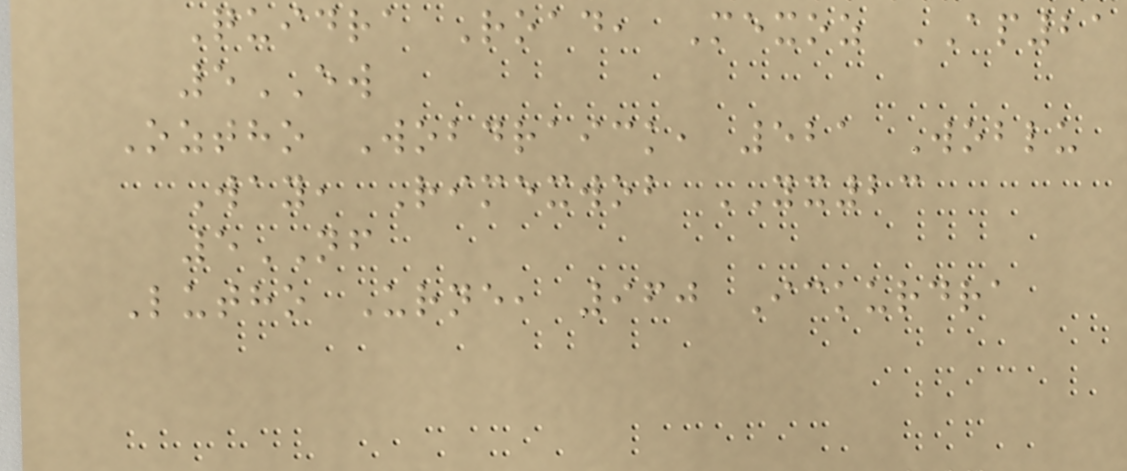Quidra Road, Mexoz AP21
5EW
Oztho Wobdraick, 521 Woblu
Way, Rimexwob YX23
5NF
Lutho Urne, 960 Ickurdra
